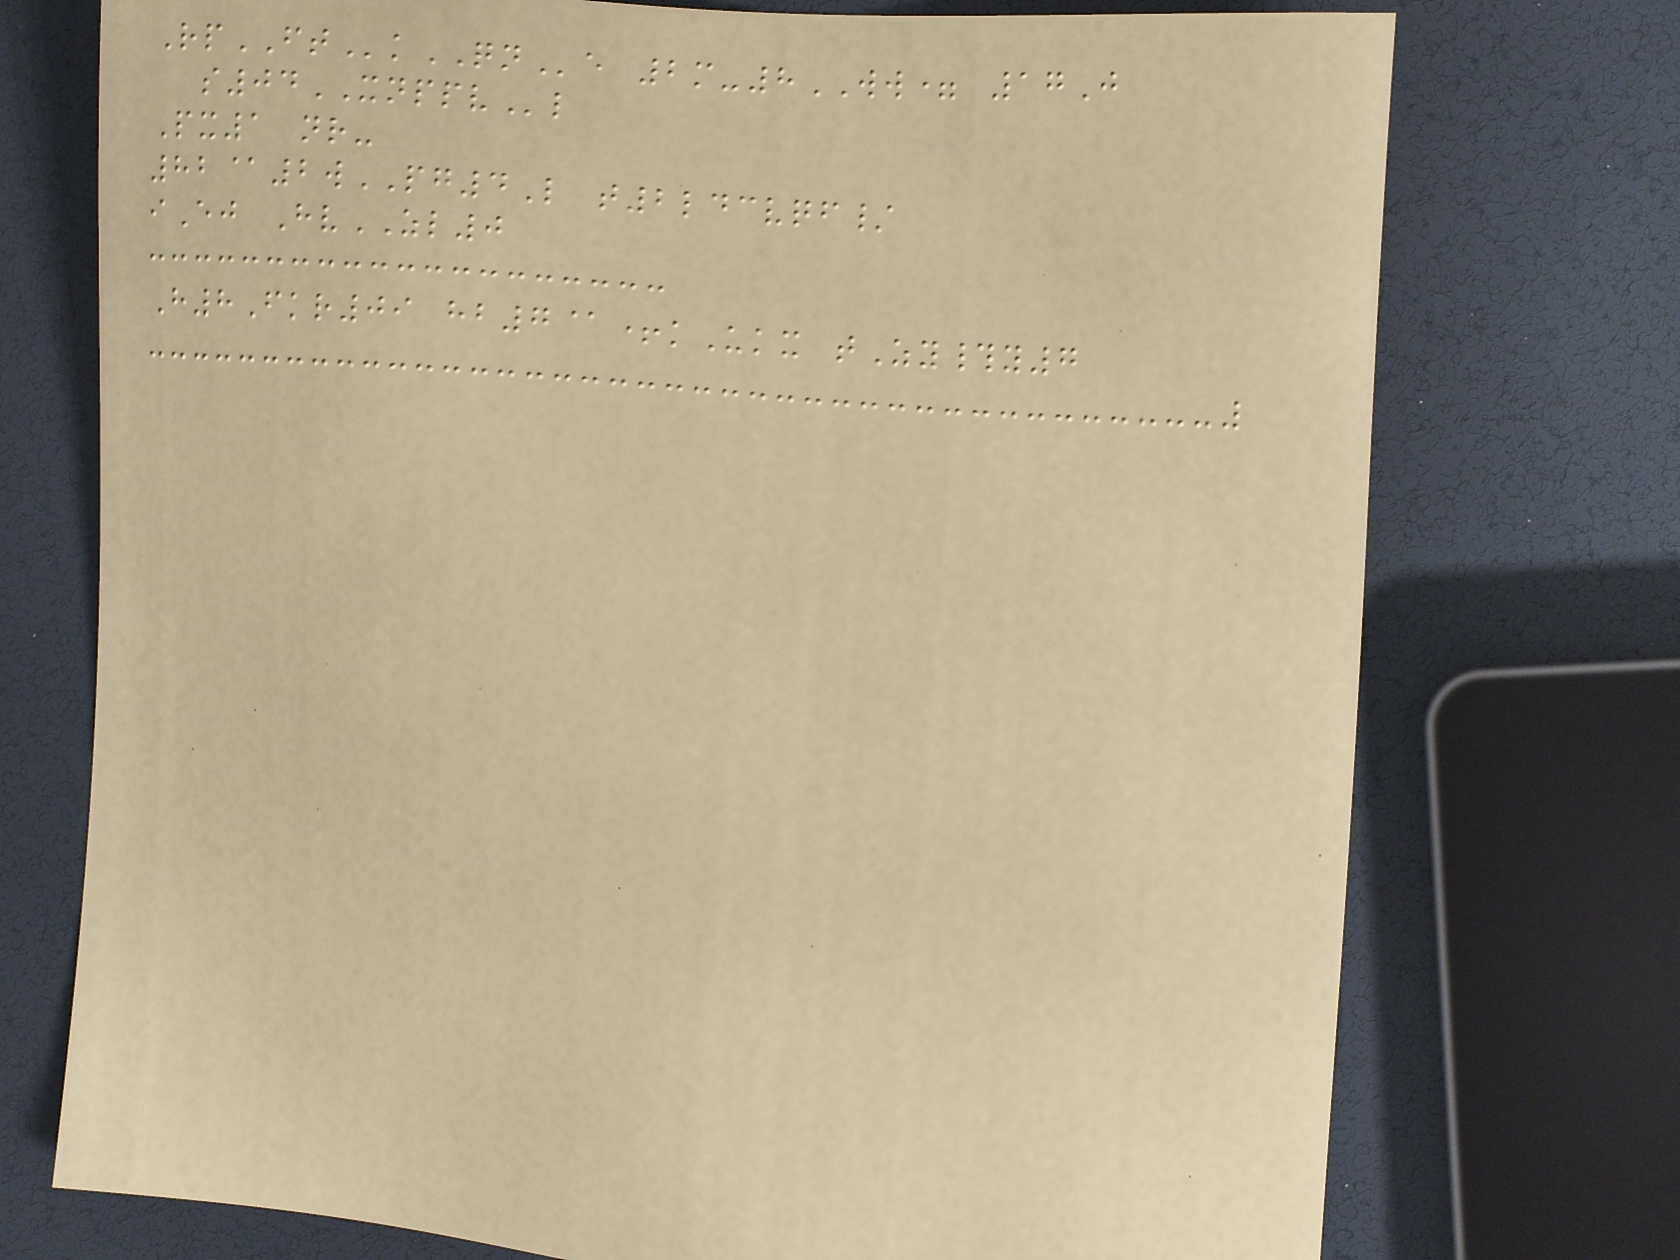RpFTkQNe 2m-8WW= 17J
s04XNPPVl
Px1 nr-
82@2wPG4L t2ldcvqf/
iEj HvZL0
H8Fkr09 hb7@+kUkx tZy#y7
